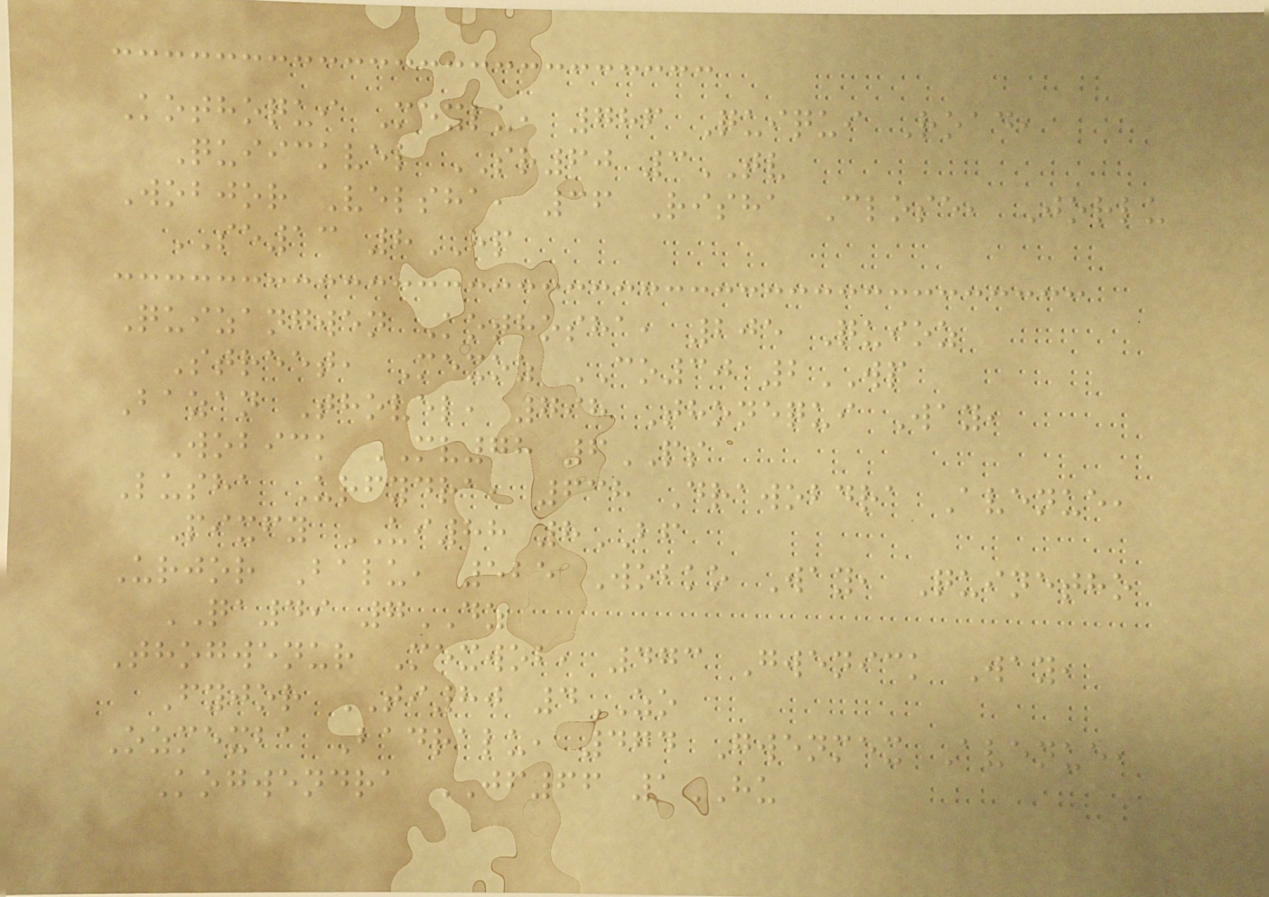Kothoqui Mexlu, 786 Quiqui Road,
Quiickvel SR60 3TV
Wobjor Velsha, 36 Risha Close, Jorlu
SE13 8HP
Quizangwen Kothosha, 205 Quioz
Street, Mexoz CO30 2WP
Bazan Thovel, 798 Thonequi Way,
Wobick MV78 6PS
Lusha Urfydra, 638 Drawobdra Avenue,
Pixfy UI88 8BF
Urjor Balu, 525 Wobko Way, Quinetho
QA49 7DZ
Thogwenur Mexwob, 473 Gwenick Way,
Fyjor TI80 4ZO
Ozmexba Badralu, 474 Gwenmex Avenue,
Kogwendra JF66 1HU
